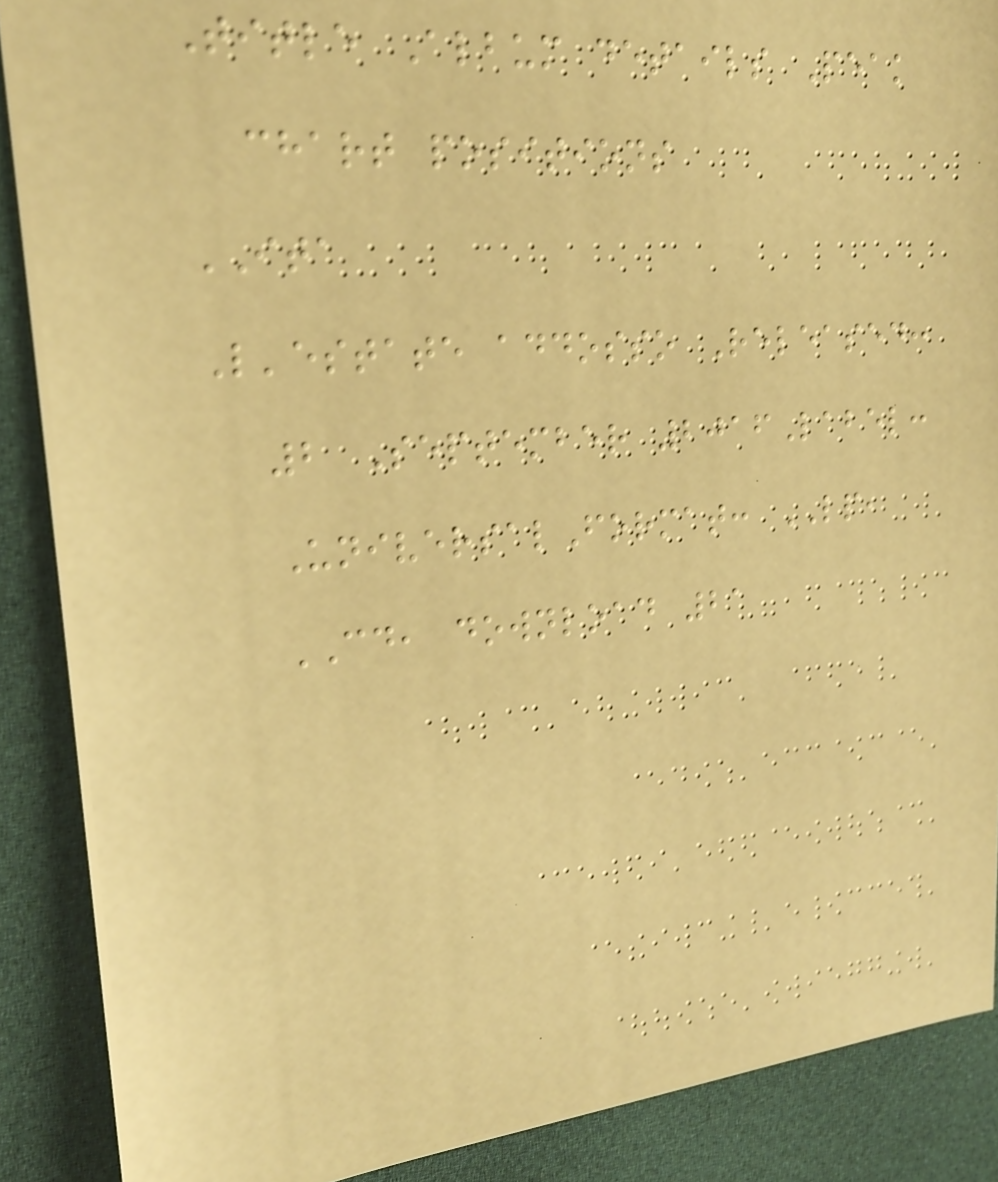Title Album details Peak
chart positions
ITA
L'estate addosso Released:
2 September 2016Label:
UniversalFormat: LP,
CD, download 21
